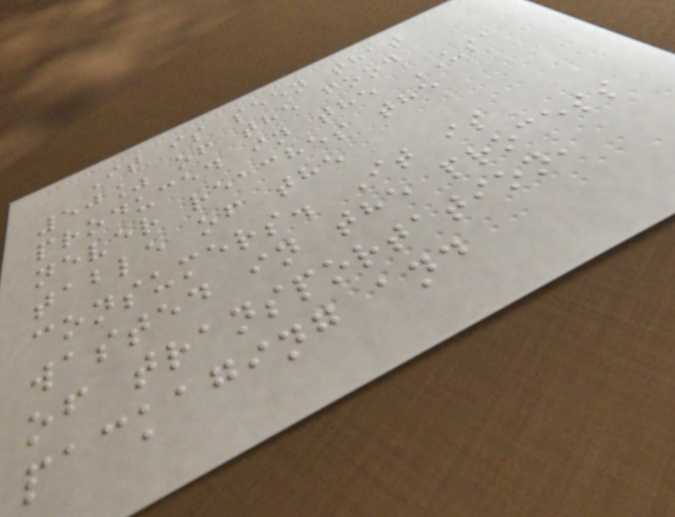It is seen that
50% of the food
produced in the USA
never reaches the
table of the
consumers. It is
wasted in the process
of transportation,
packaging and
